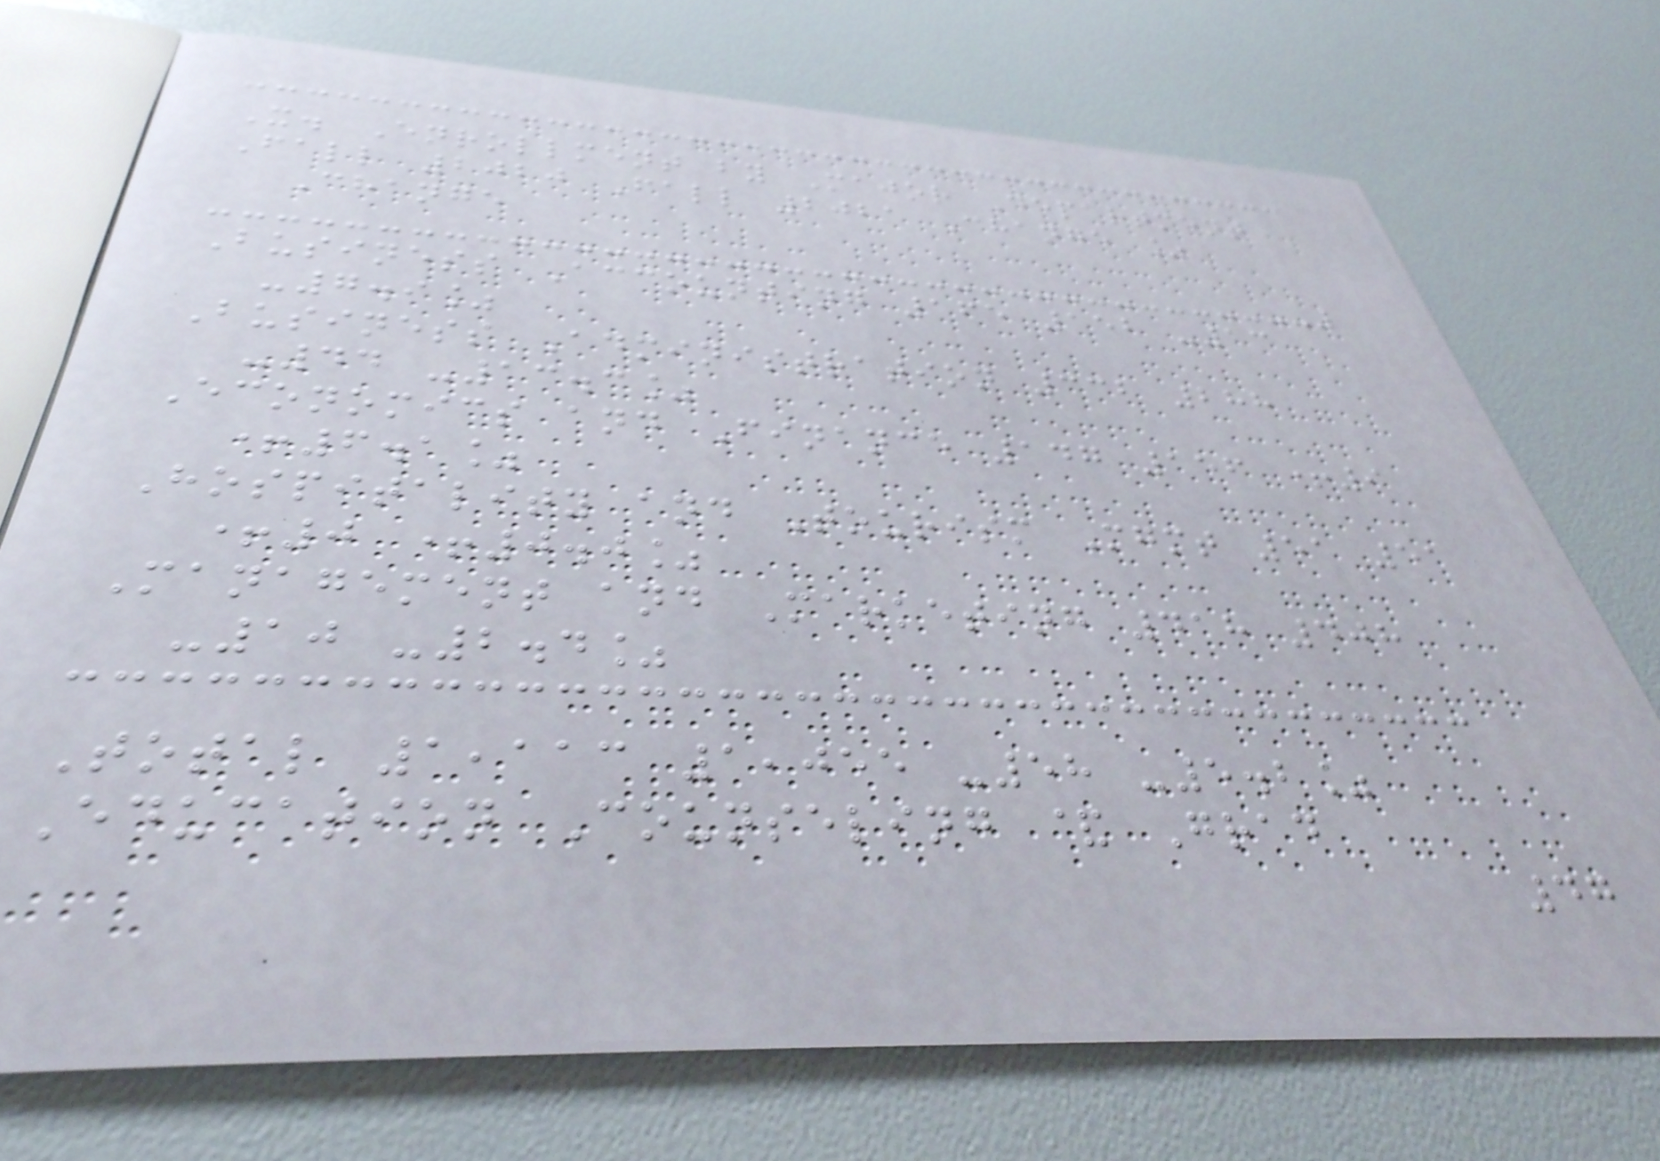X. Enrollment by Major Department
Fall 2020 Fall 2021 Change %
Change
Business Accounting 165 152 -13
-7.9%
Business Administration 332 288
-44 -13.3%
Economics and Finance 147 156 +9
+6.1%
Hospitality and Tourism Mgmt 51 51
+0 +0.0%
Management and Marketing 418 408
-10 -2.4%
Total 1,113 1,055 -58 -5.2%
Education Counseling & Grad
47
